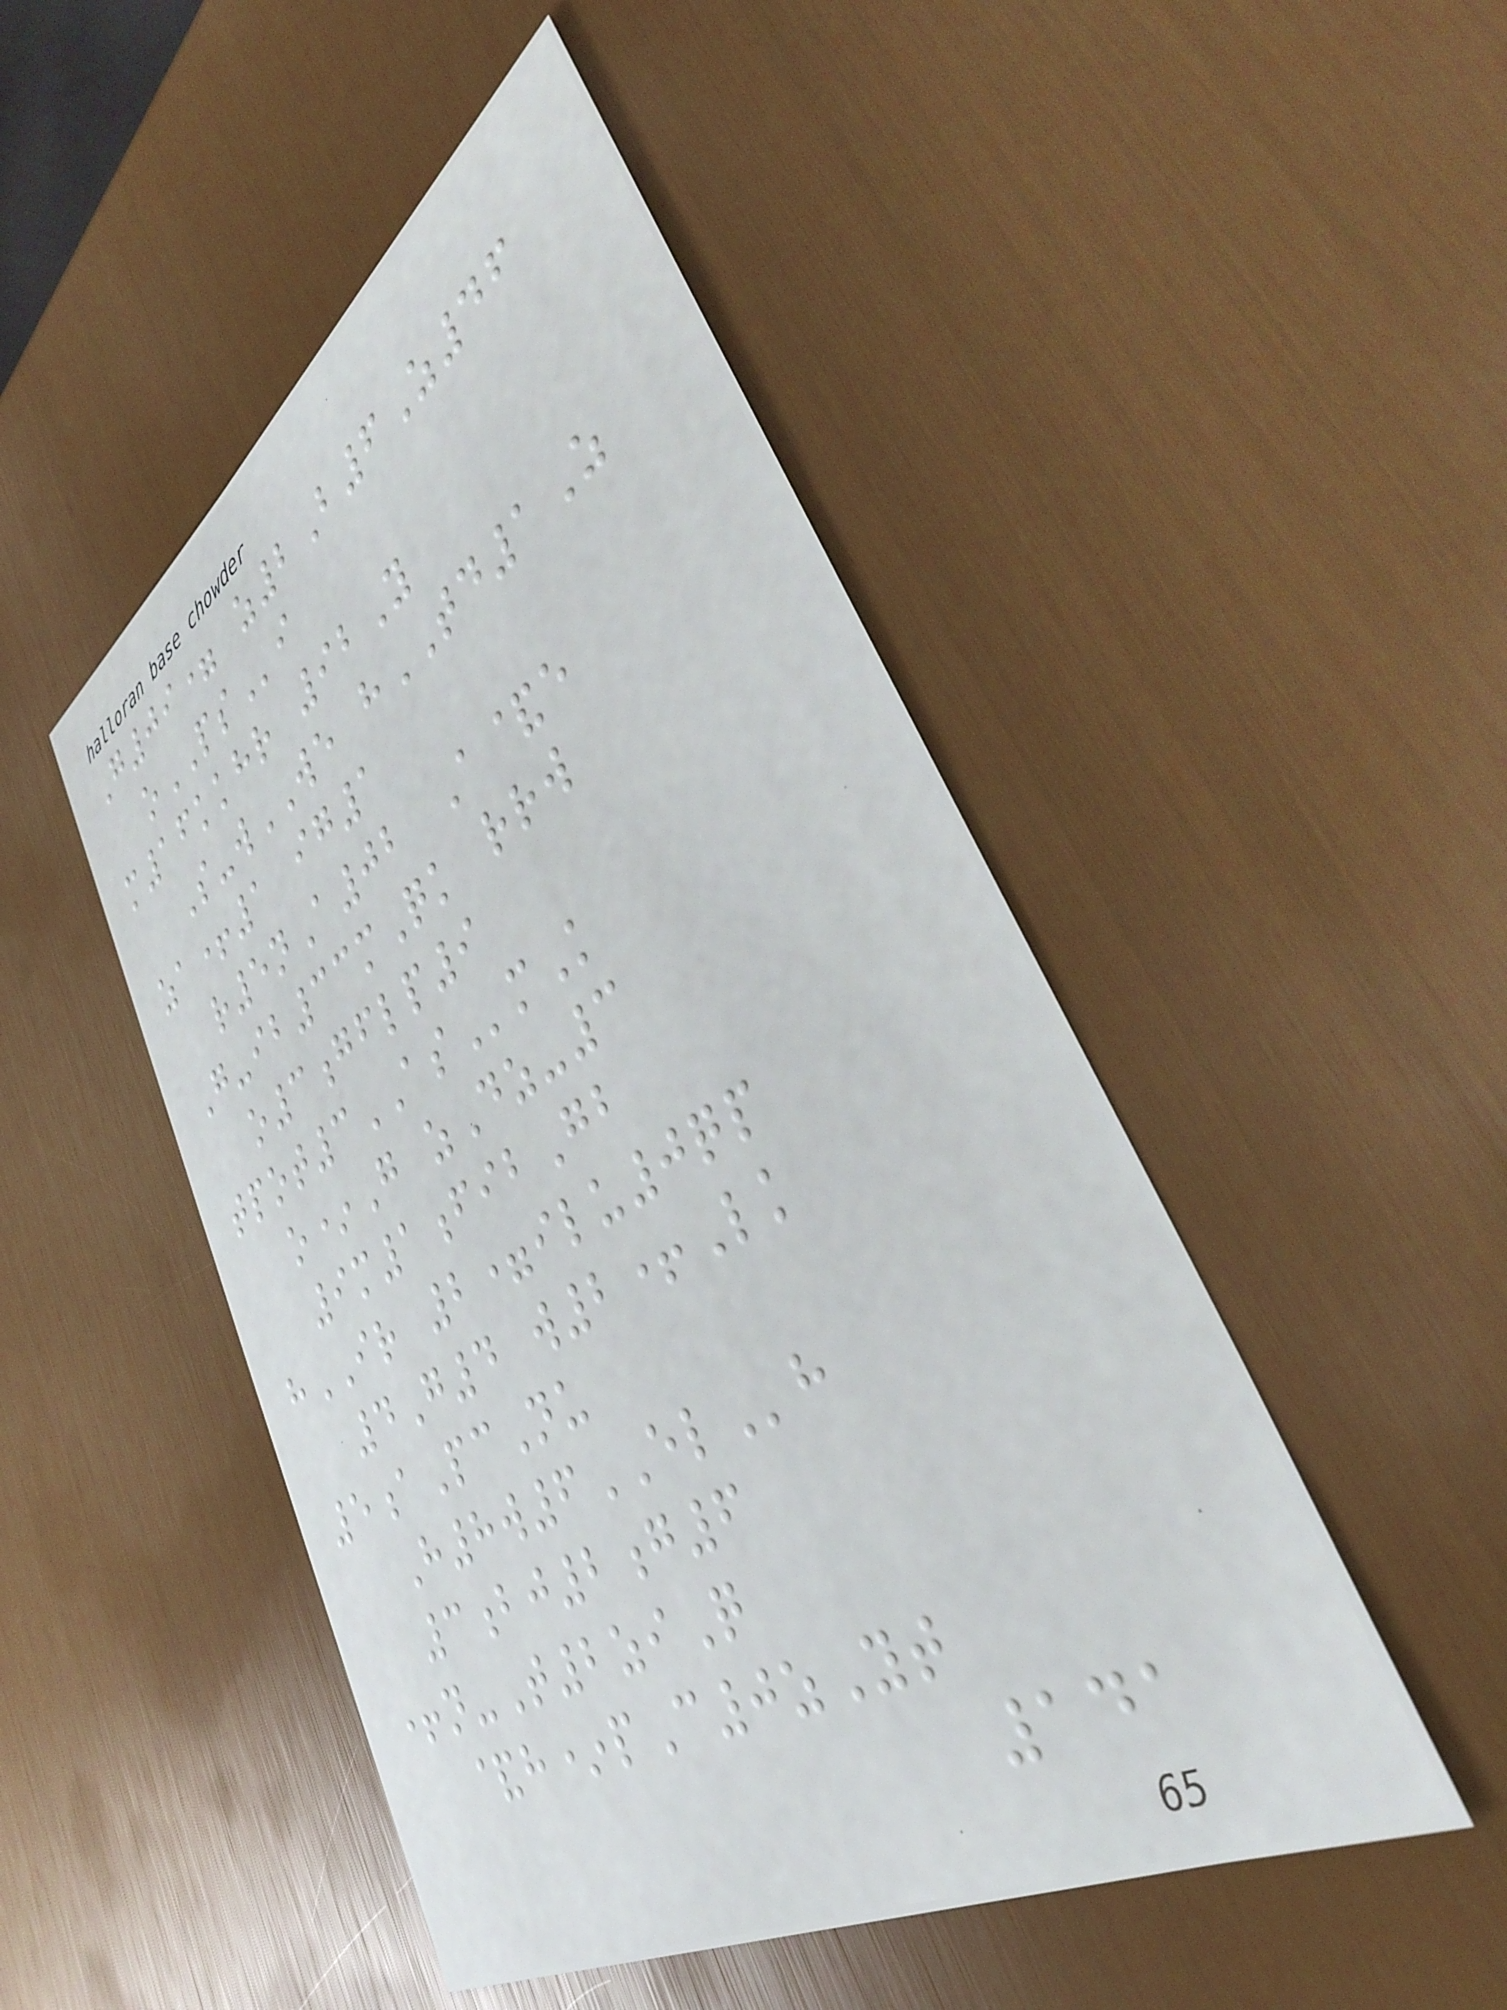G09= z2B6Z46
oPSi
m16kkhr 92Y
S-wWE hTD1Z
za+1 ig1
r5nA02 A&e
G-ib33mQk rrw
o3gflp9
tpot3ASmK
o*G zDz-3
9m1fibGb
hIR 2=ilu0qp
4G4 w2+Lk
5aPcNu
H8w6ELh
3bj2g6
+n-T2ziQ
&h*pC0zYt
141
